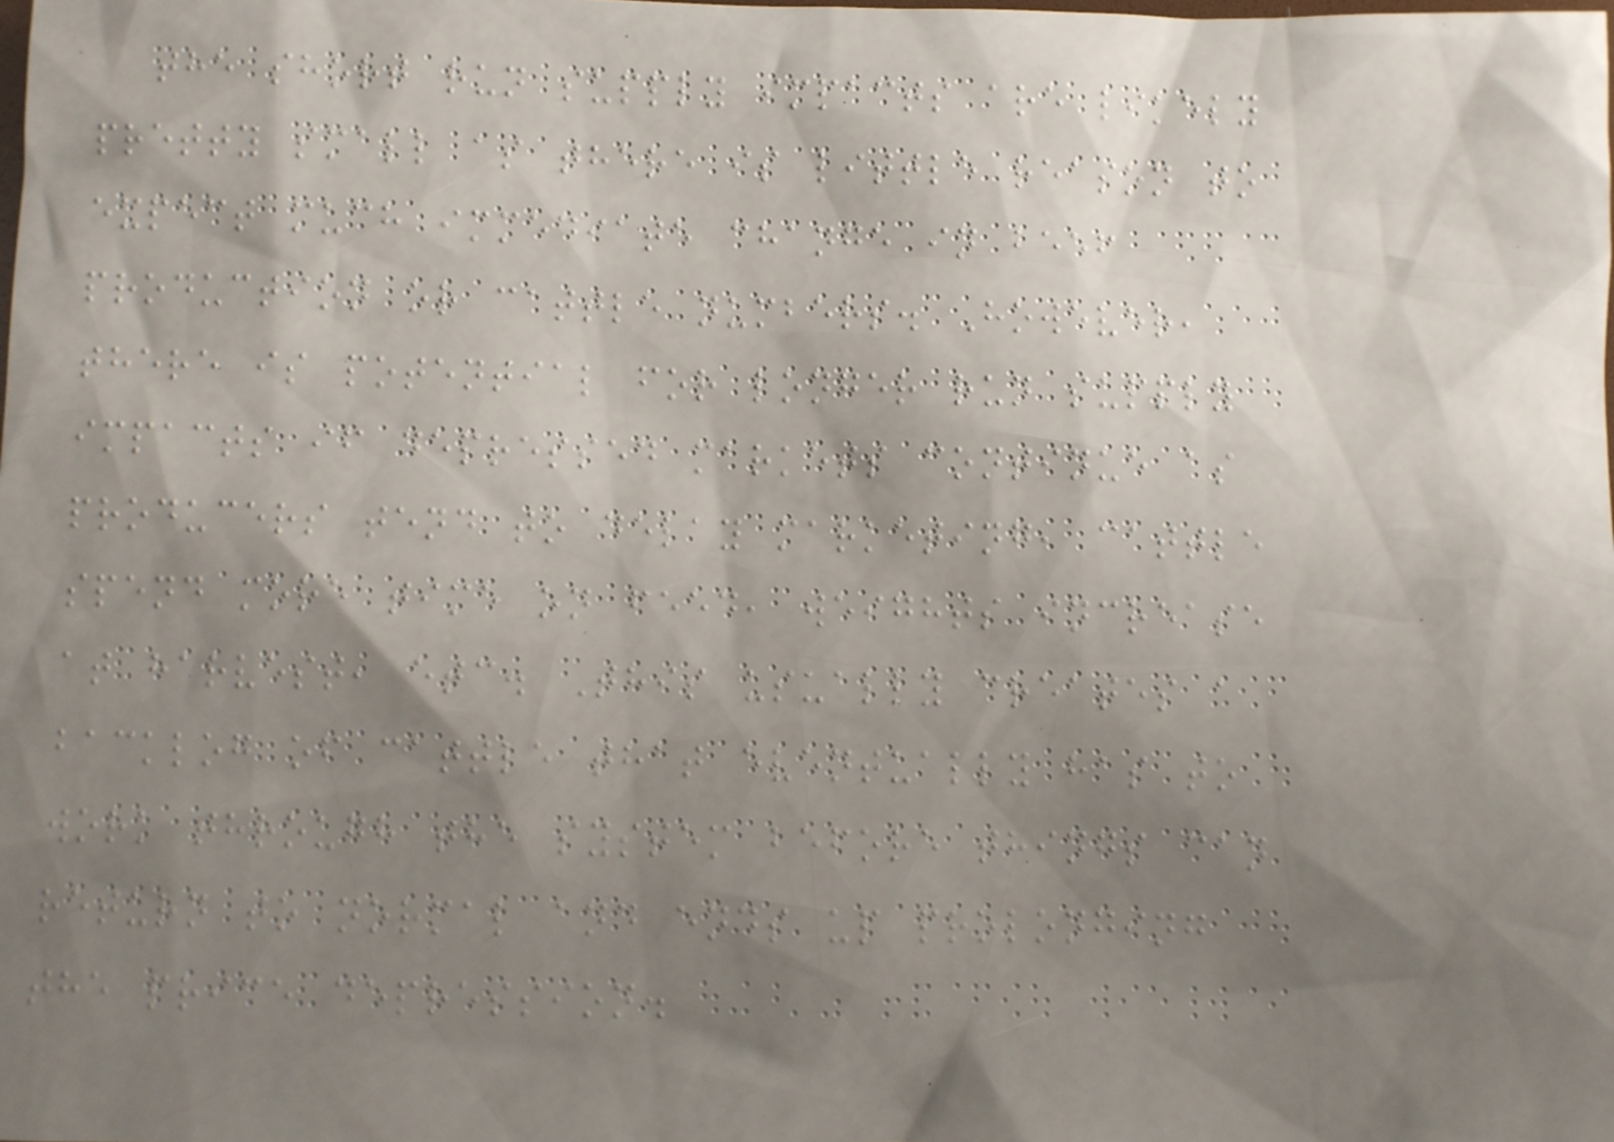the short run supply impacts are likely
pretty small as there is little reason to
expect much immediate change in beef
production or cattle numbers. However,
there is potential for longer run supply
impacts if depressed markets continue as
producers tend to delay marketing, cattle
spend more time on feed, weights increase
at harvest, etc. This usually creates a
backlog of cattle that eventually has to
work through the system before things can
return to normal and ends up prolonging
the price depression.
